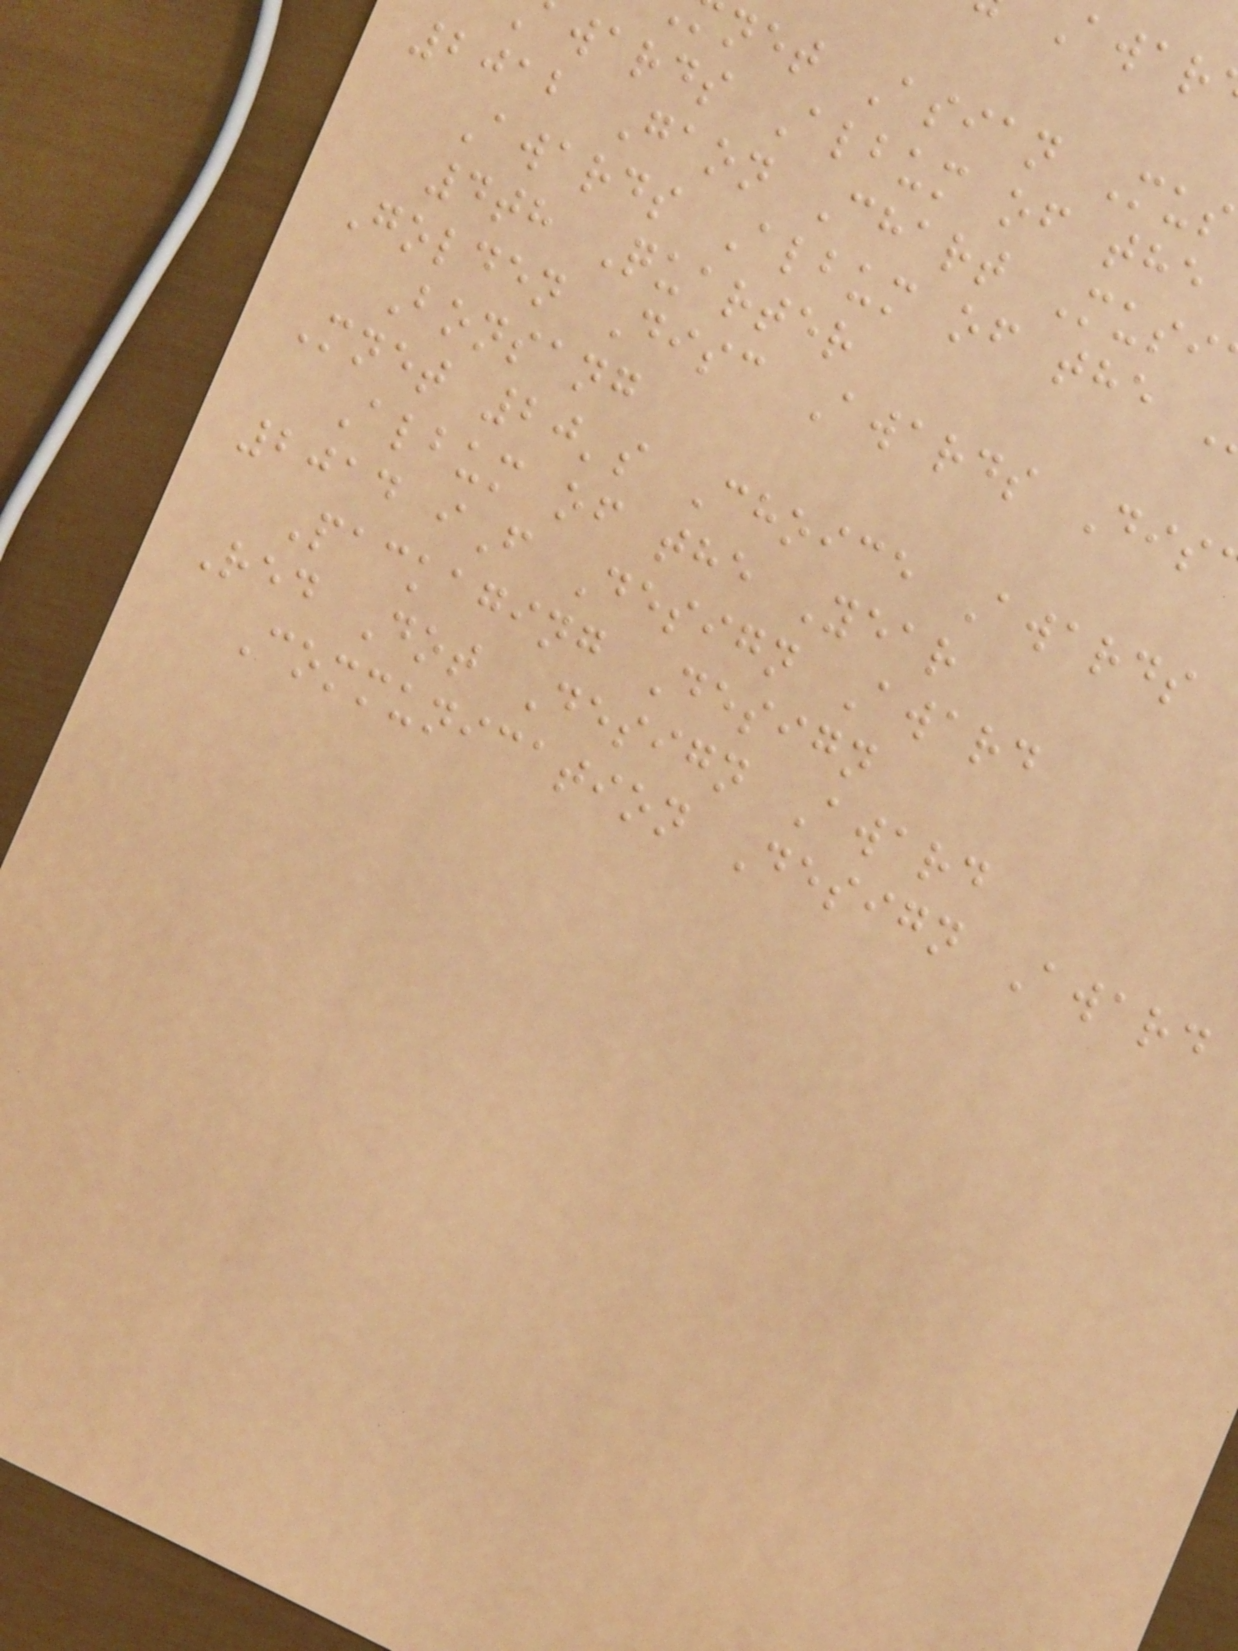net Asian Mus
wards Album of the
2012 Gaon Chart Musi
Awards Album of the
4th Quarter
Golden Disc Awards Dis
Bonsang
Mnet 20's Choice Awards
Album of the Year
2014 iF Design Award
Packaging Design
Red Dot Design Award
Communication Design Award
